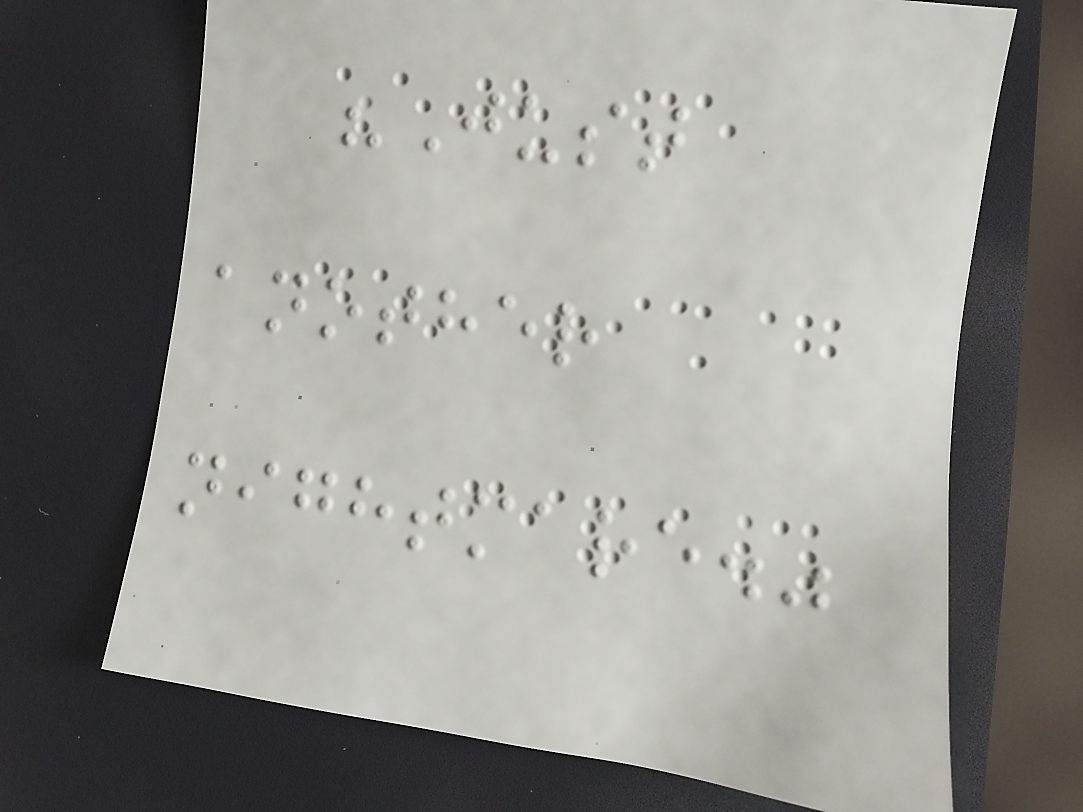"Just
another
nightmare."
